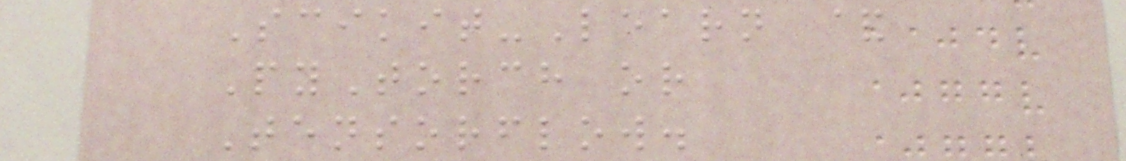Scikit-Learn &
PyTorch or
Tensorflow.
